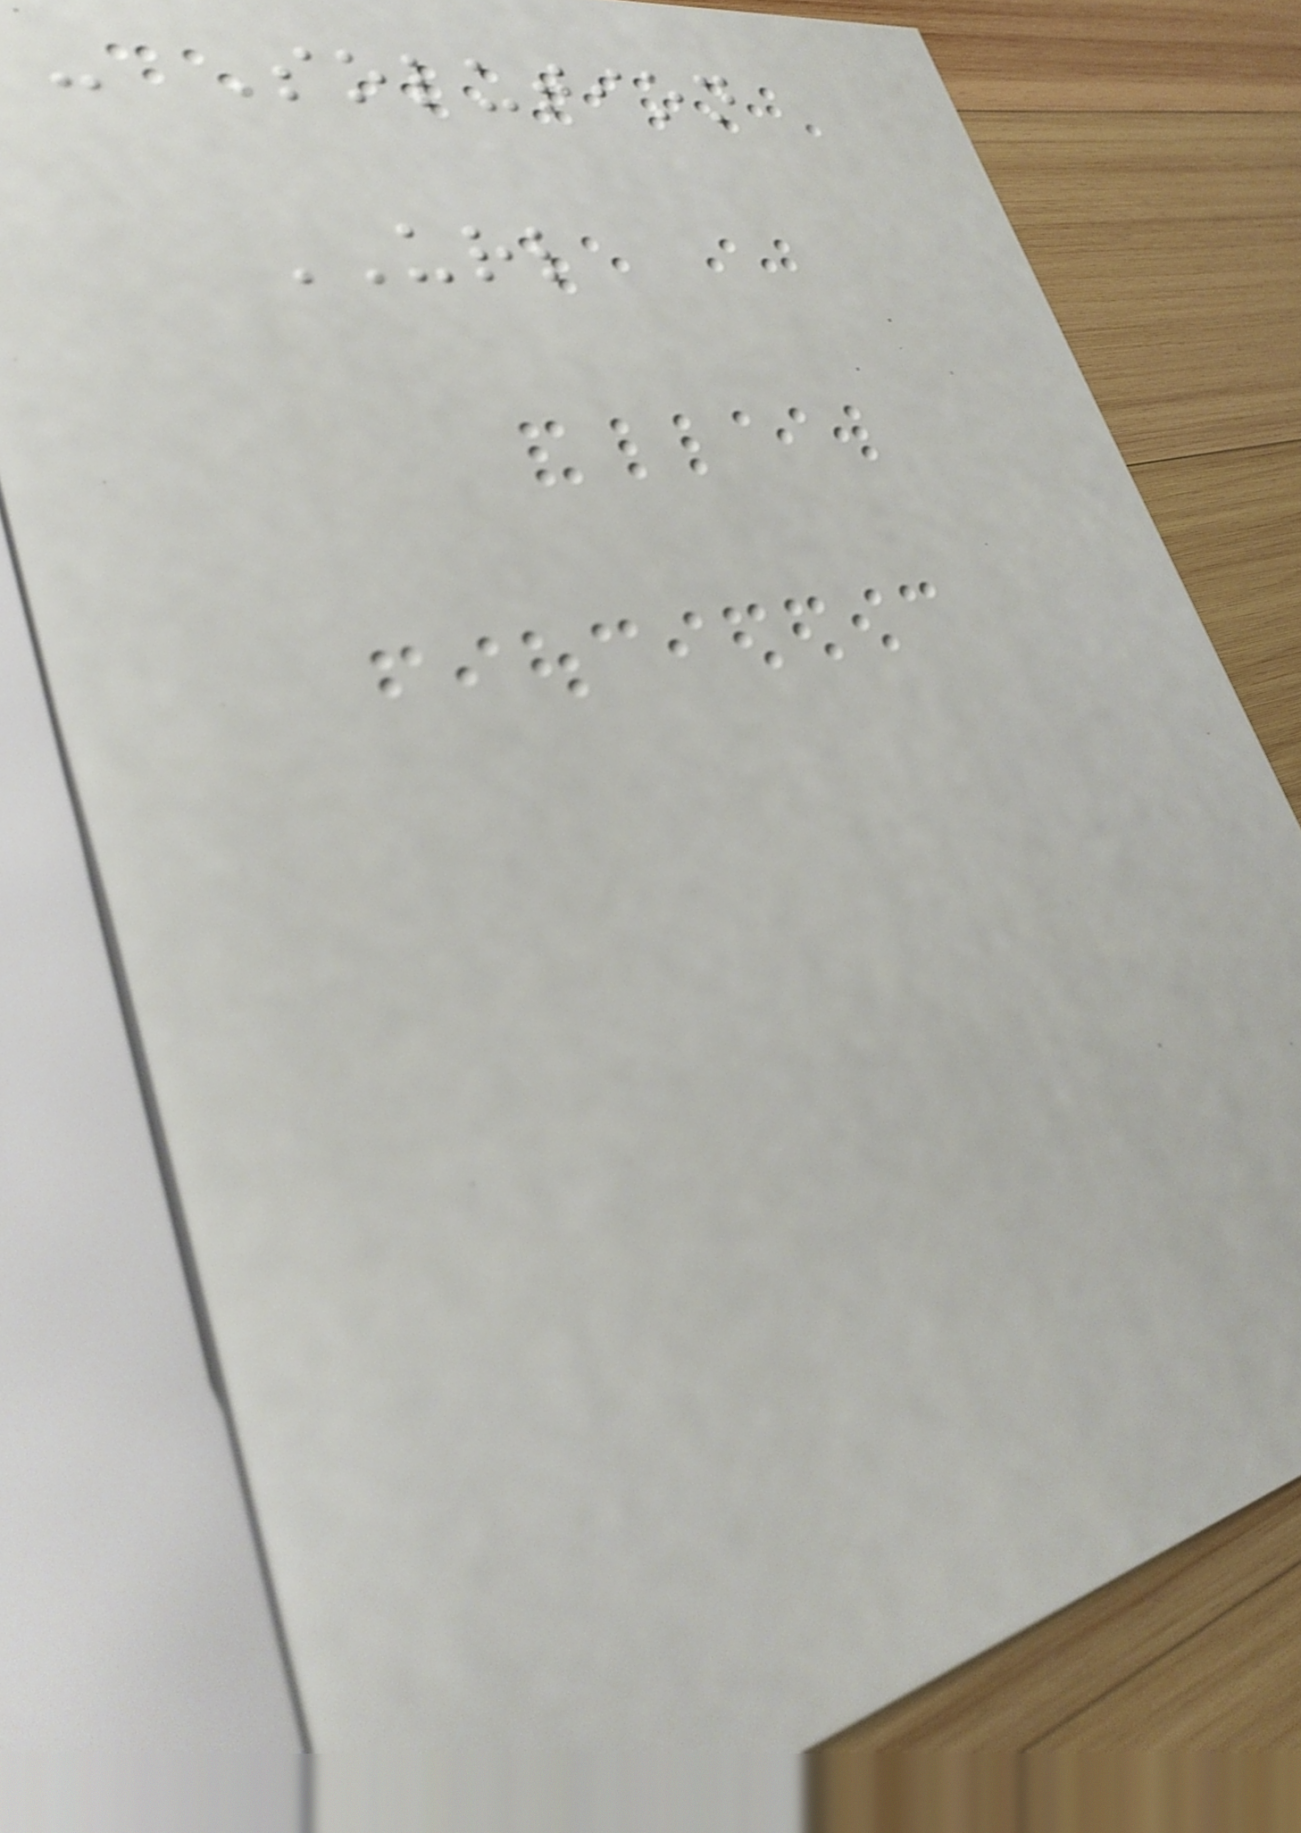- Solution
URL
